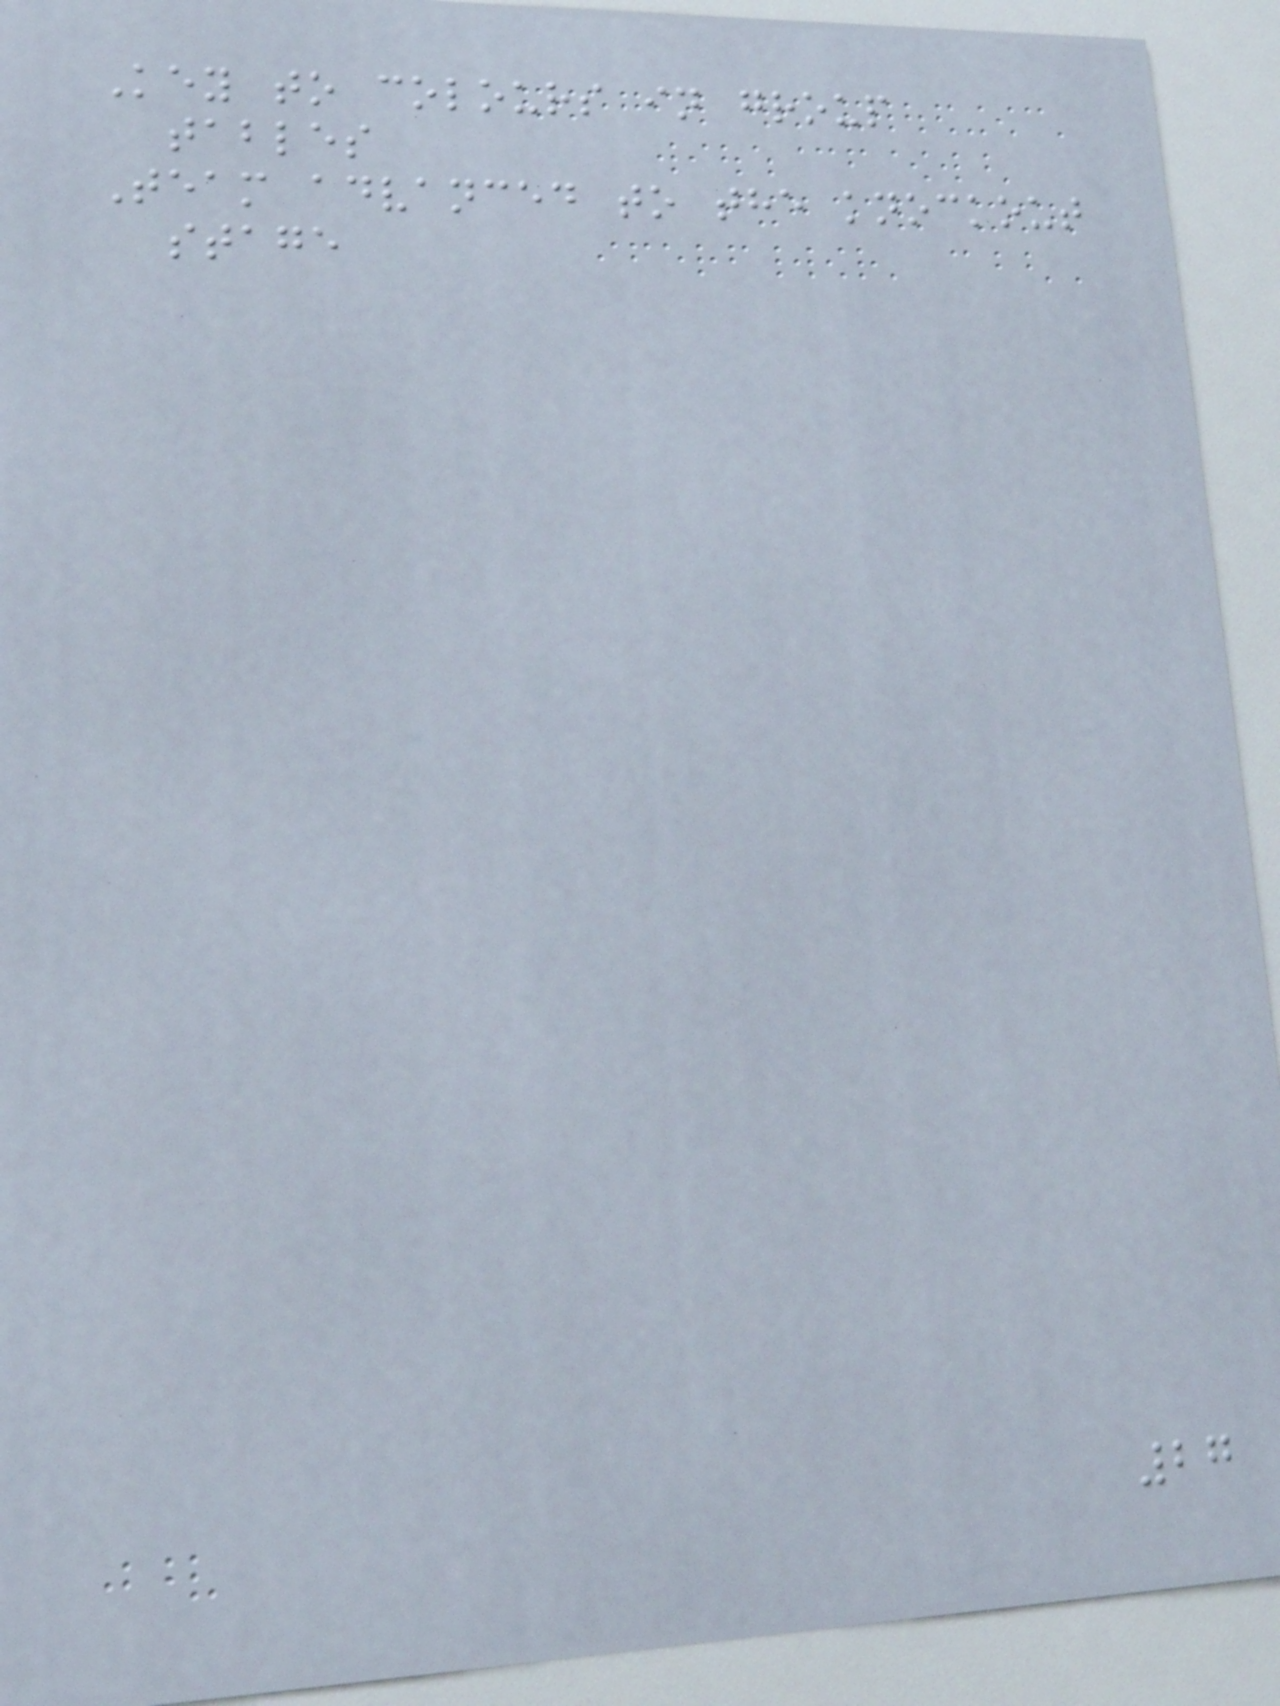Key to colours in group
tables
Team advanced to the knockout
stage
27
